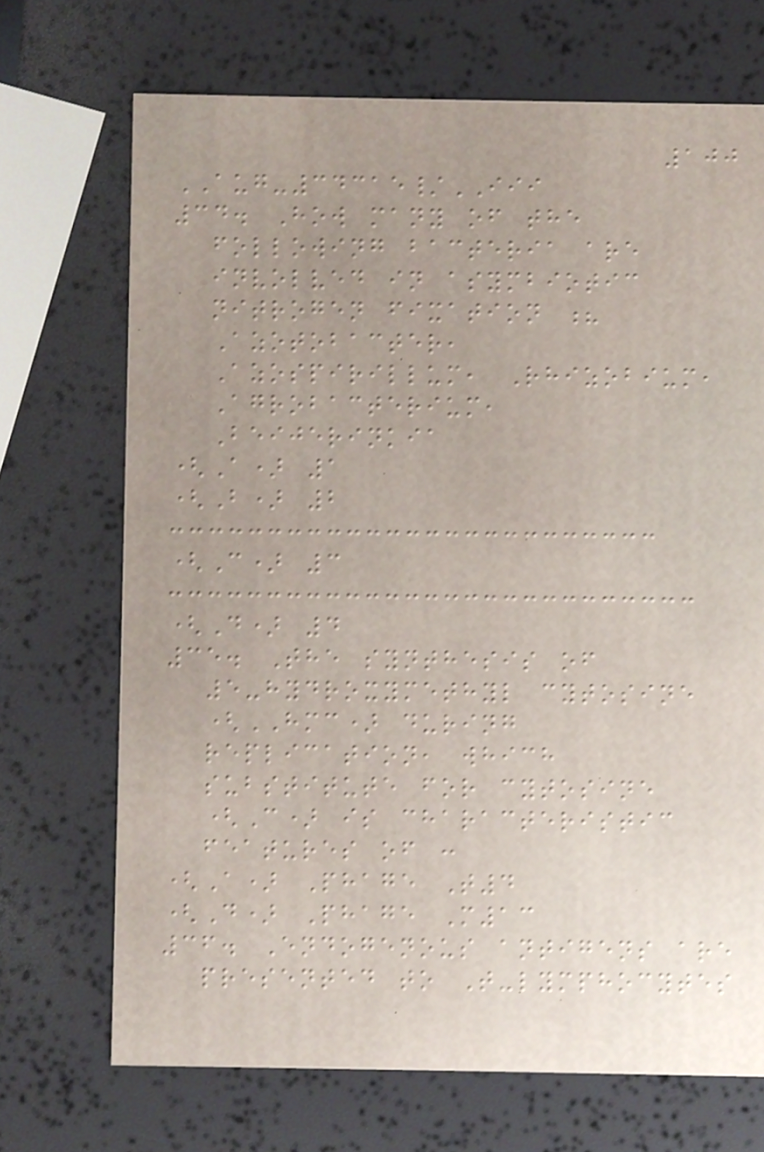100
AUG-34315/III
34. How many of the
following bacteria are
involved in asymbiotic
nitrogen fixation ?
Azotobacter,
Azospirillum, Rhizobium,
Agrobacterium,
Beijerinkia
(A) 1
(B) 2
(C) 3
(D) 4
35. The synthesis of
5-hydroxymethyl cytosine
(HMC) during
replication, which
substitute for cytosine
(C) is characteristic
features of :
(A) Phage T4
(D) Phage M13
36. Endogenous antigens are
presented to T-lymphocytes
